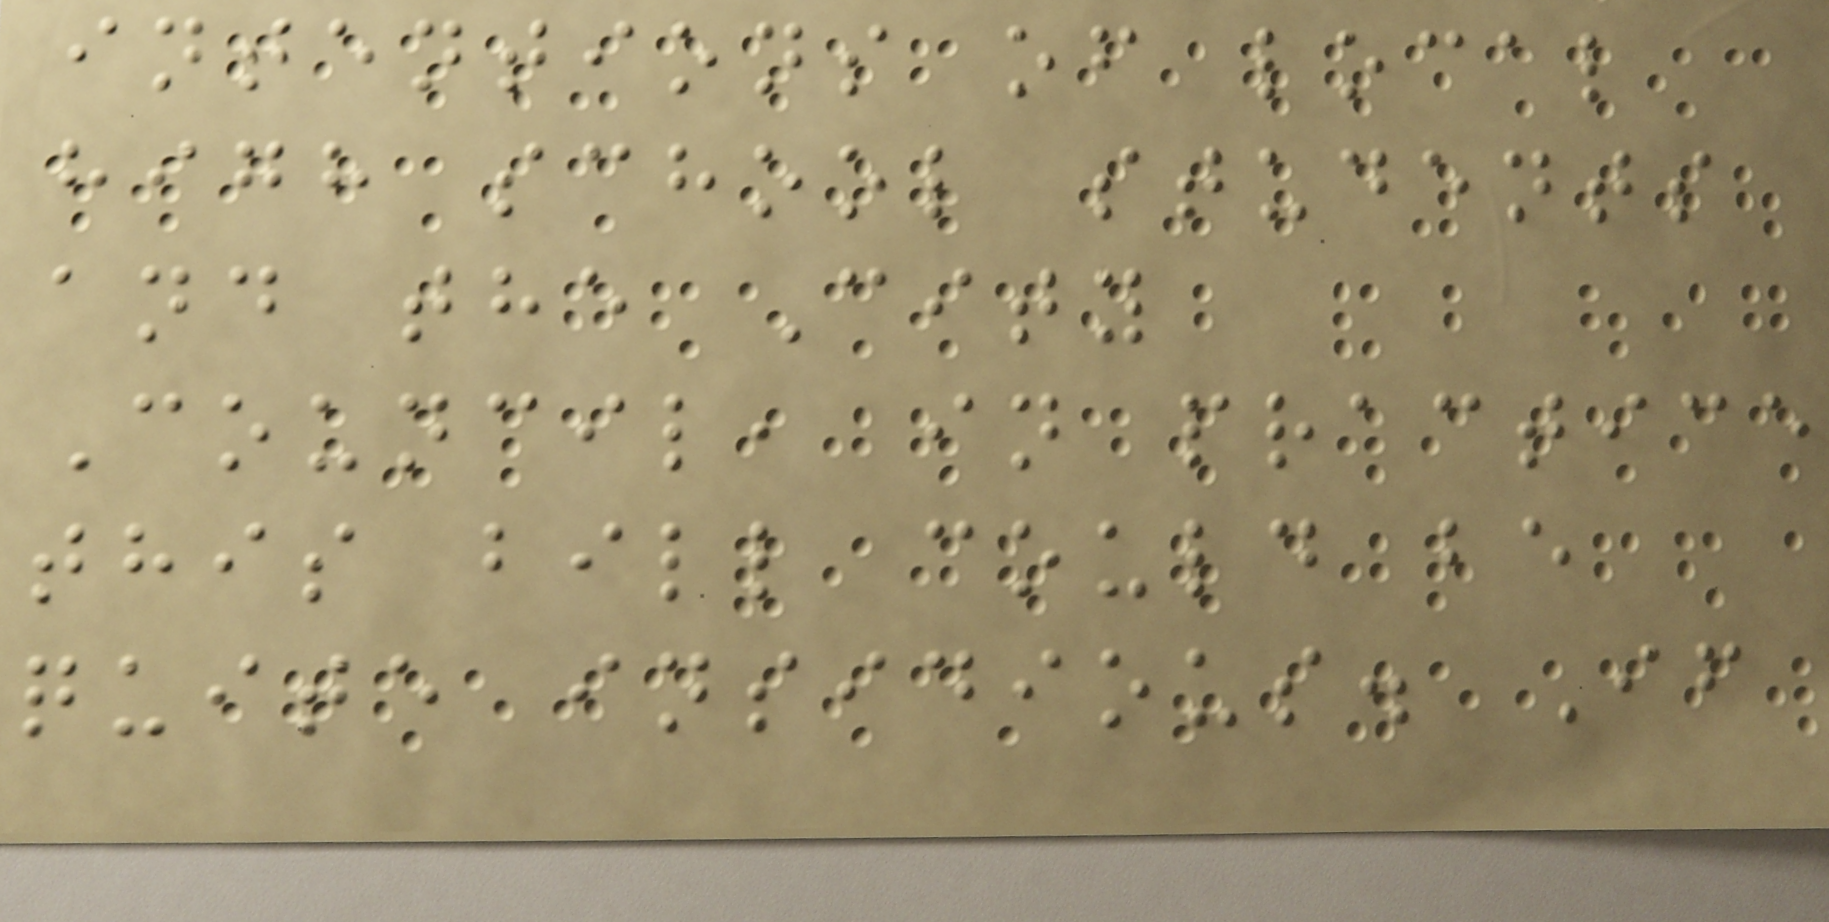intentions of local
high school students
and the City
Council, in practice
this bill could be
quite insidious. If
